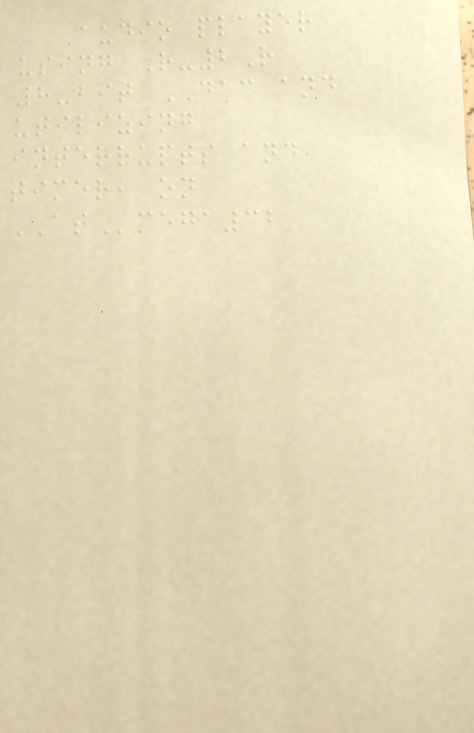Audio player
using R-2R
8-bit DAC and
utilizing
interrupts and
timer, on
ATmega32
